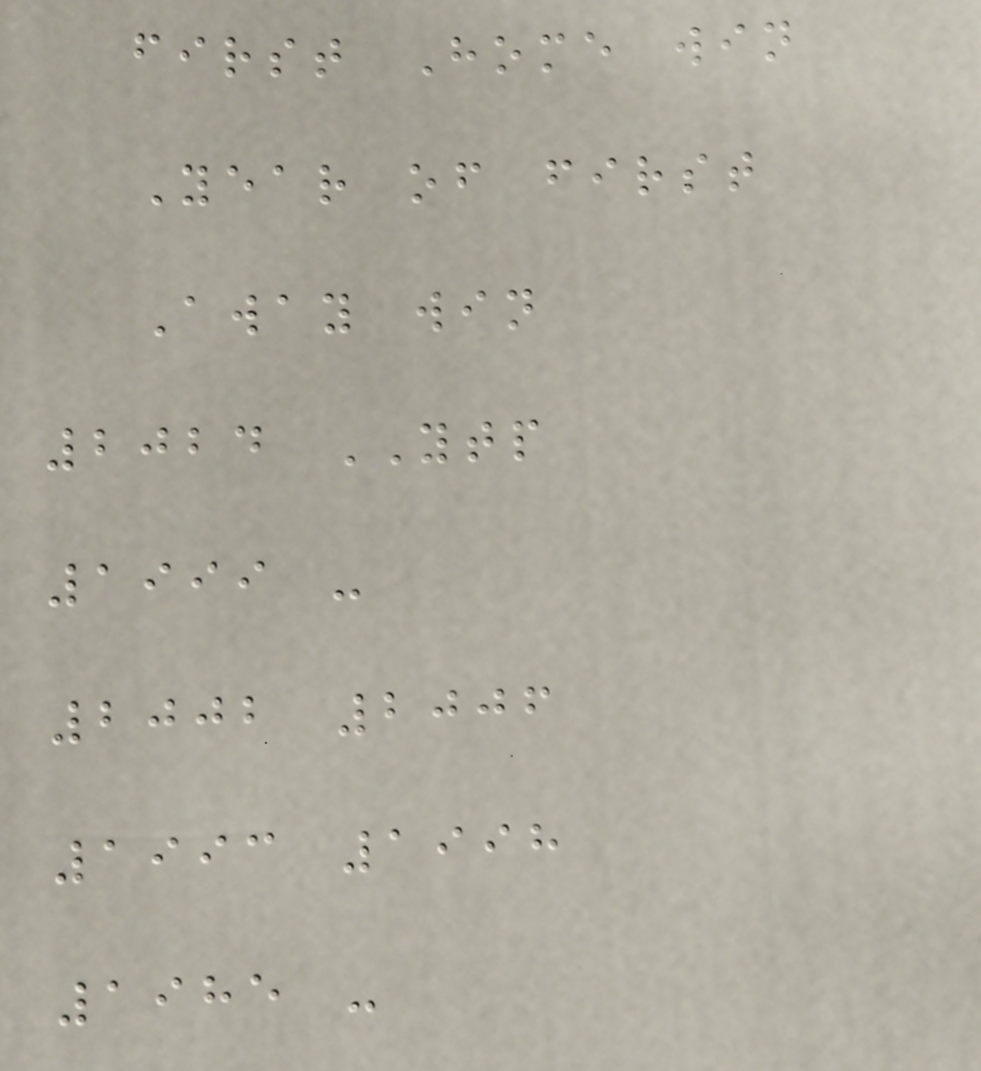first Home win
Year of first
Away win
2024 YTP
1999 -
2002 2006
1993 1998
1985 -
